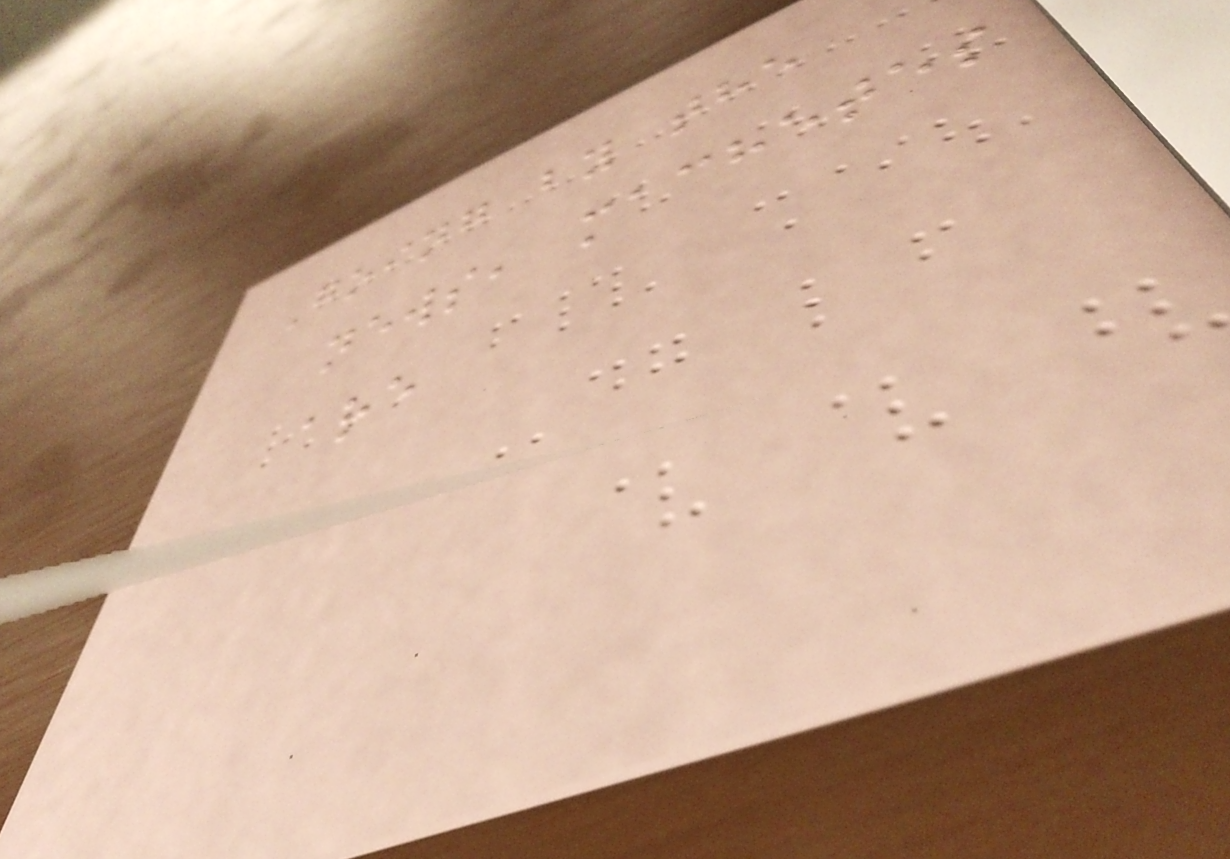Going by the
news, machetes
are
